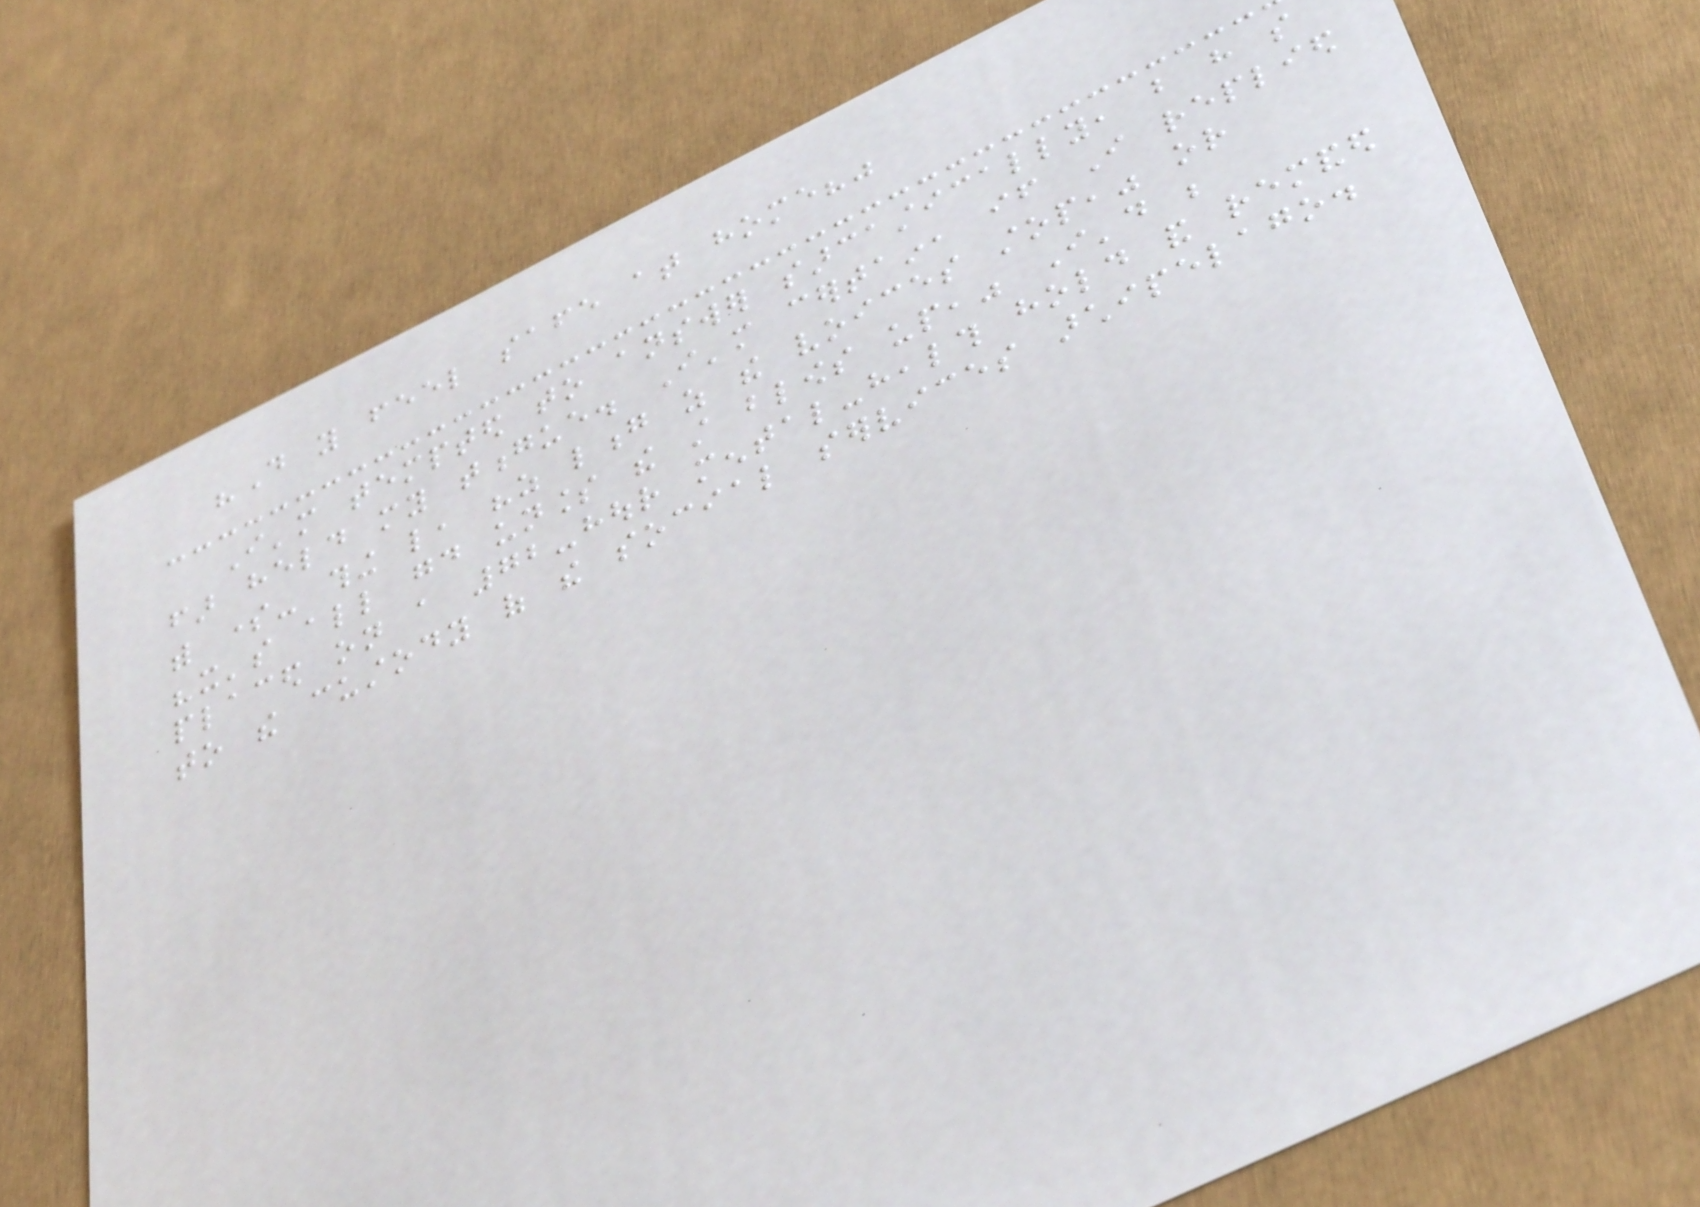"Do you feel safe at home?"
I'm tempted to answer sarcastically, but have so
far held my tongue. I'm certain, if I replied
with some- thing like, "as long as the voices stop," or
"it's all good unless the still blows up," I'd be
placed on a 72-hour mental-health hold and remanded
to the custody of the social services archipelago.
